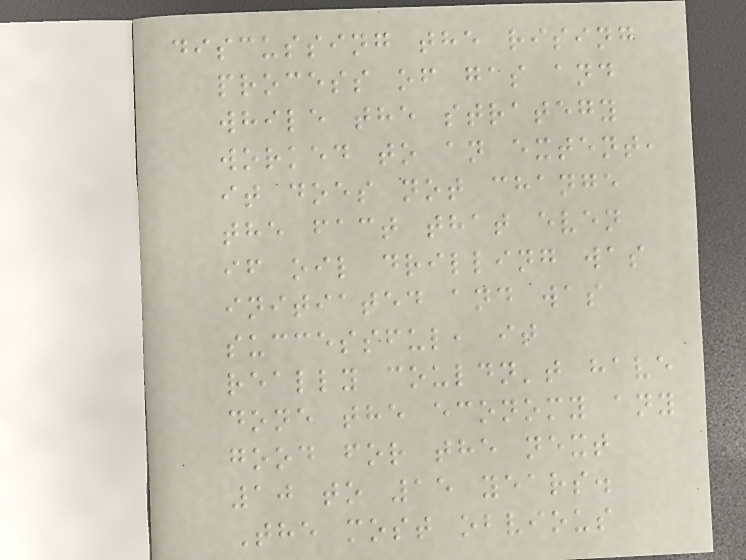discussing the rising
process of gas and
while the strategy
worked to an extent,
it does not change
the fact that even
if oil drilling was
initiated and was
successful, it
really couldn't have
done the economy any
good for the next
10 to 15 years.
The most obvious
